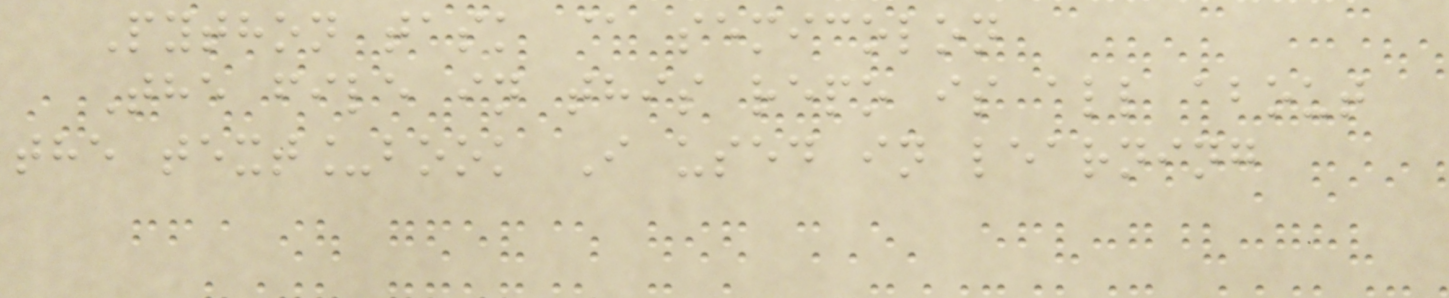Python task @ semicolon
The file in this repo is all about
the text_book I used in learning
